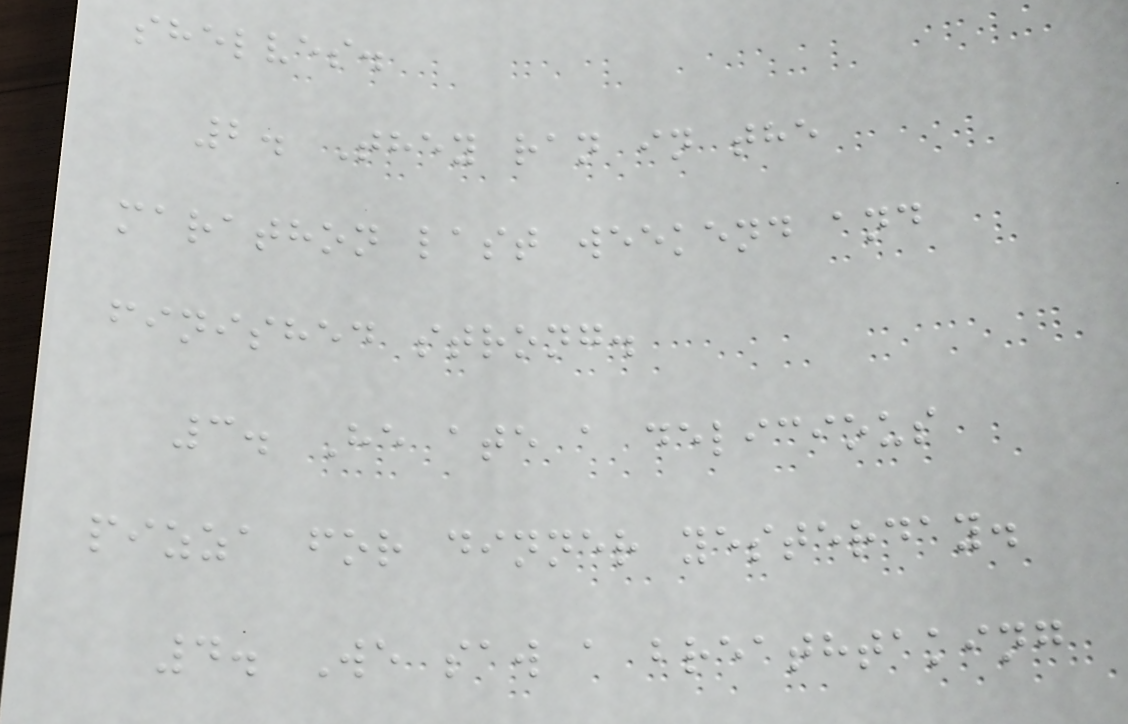shelves.
2. They ran in the
marathon last weekend and
finished strong.
3. He ate a delicious
pizza for dinner yesterday.
4. We saw a breathtaking
